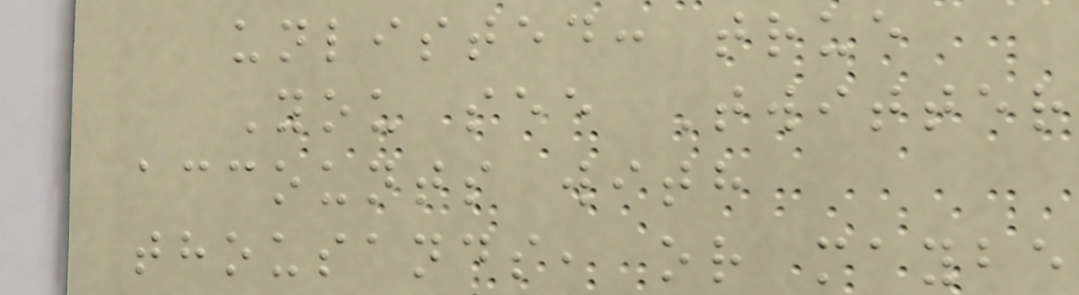unlisted: true
You see Twitter
accounts with
thousands, or maybe
